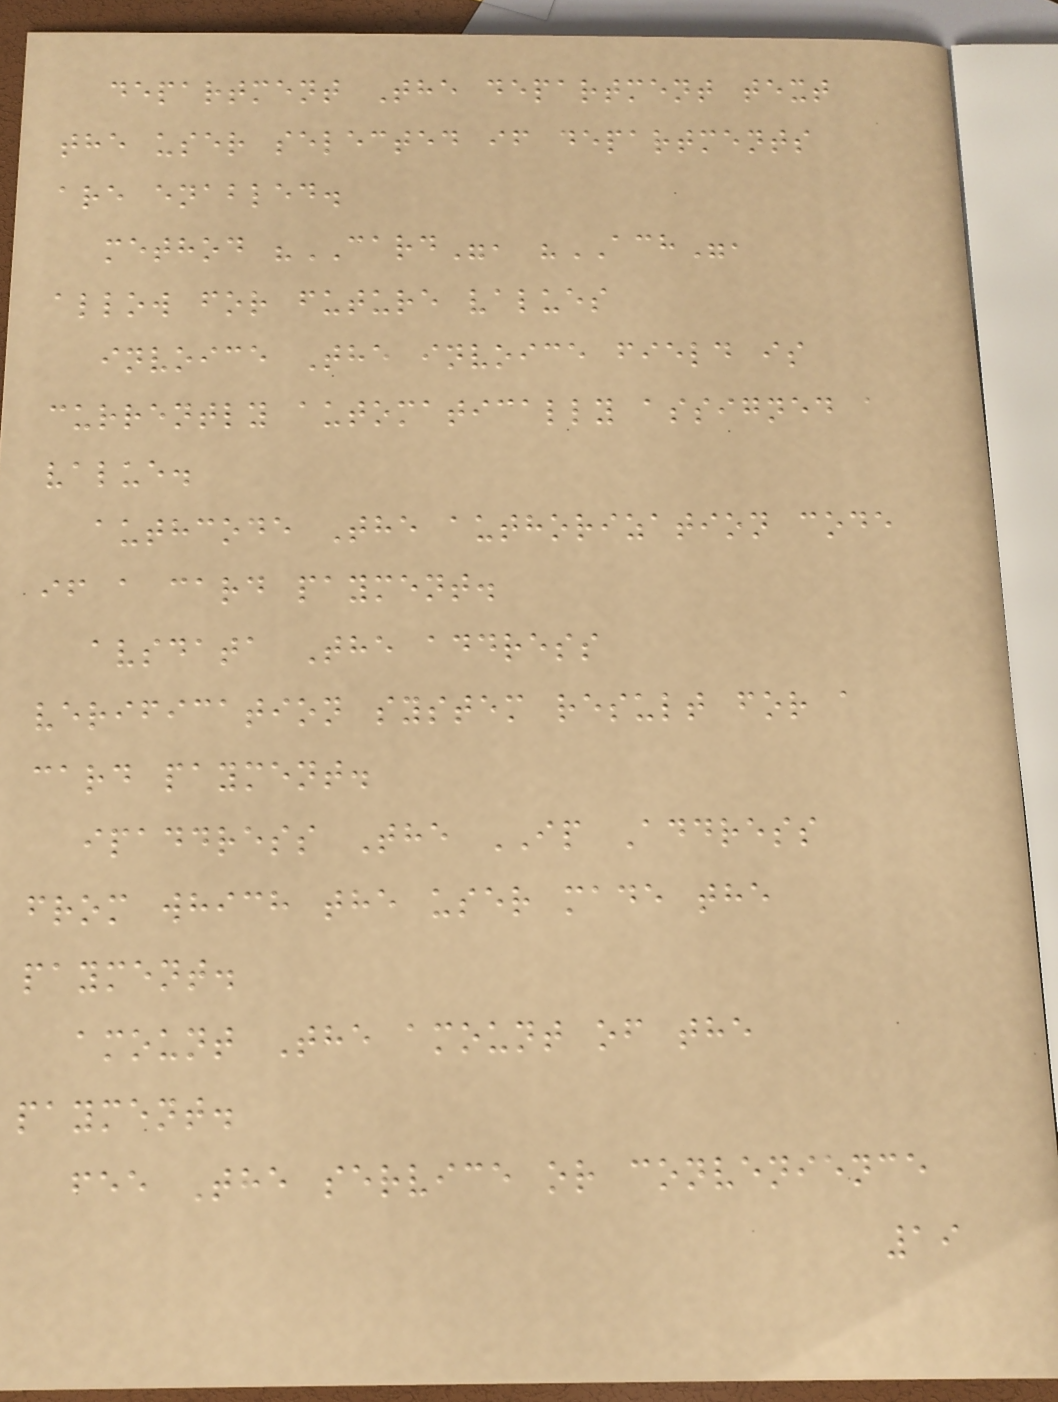department The department text
the user selected if departments
are enabled.
method "CARD", "ACH",
allow for future values
invoice The invoice field is
currently automatically assigned a
value.
authcode The authorization code
if a card payment.
avsdata The address
verification system result for a
card payment.
ipaddress The IP Address
from which the user made the
payment.
amount The amount of the
payment.
fee The service or convenience
19
